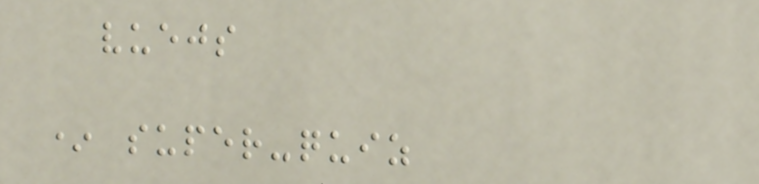vuejs
* super-quiz
